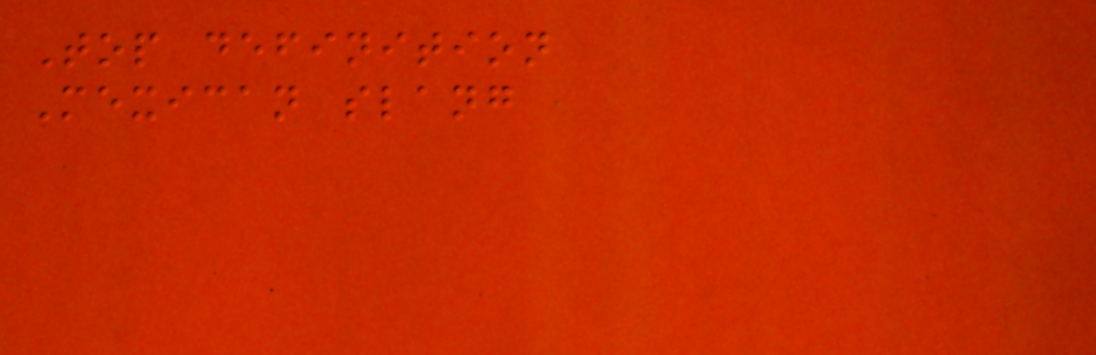Top definition
Mexican slang
